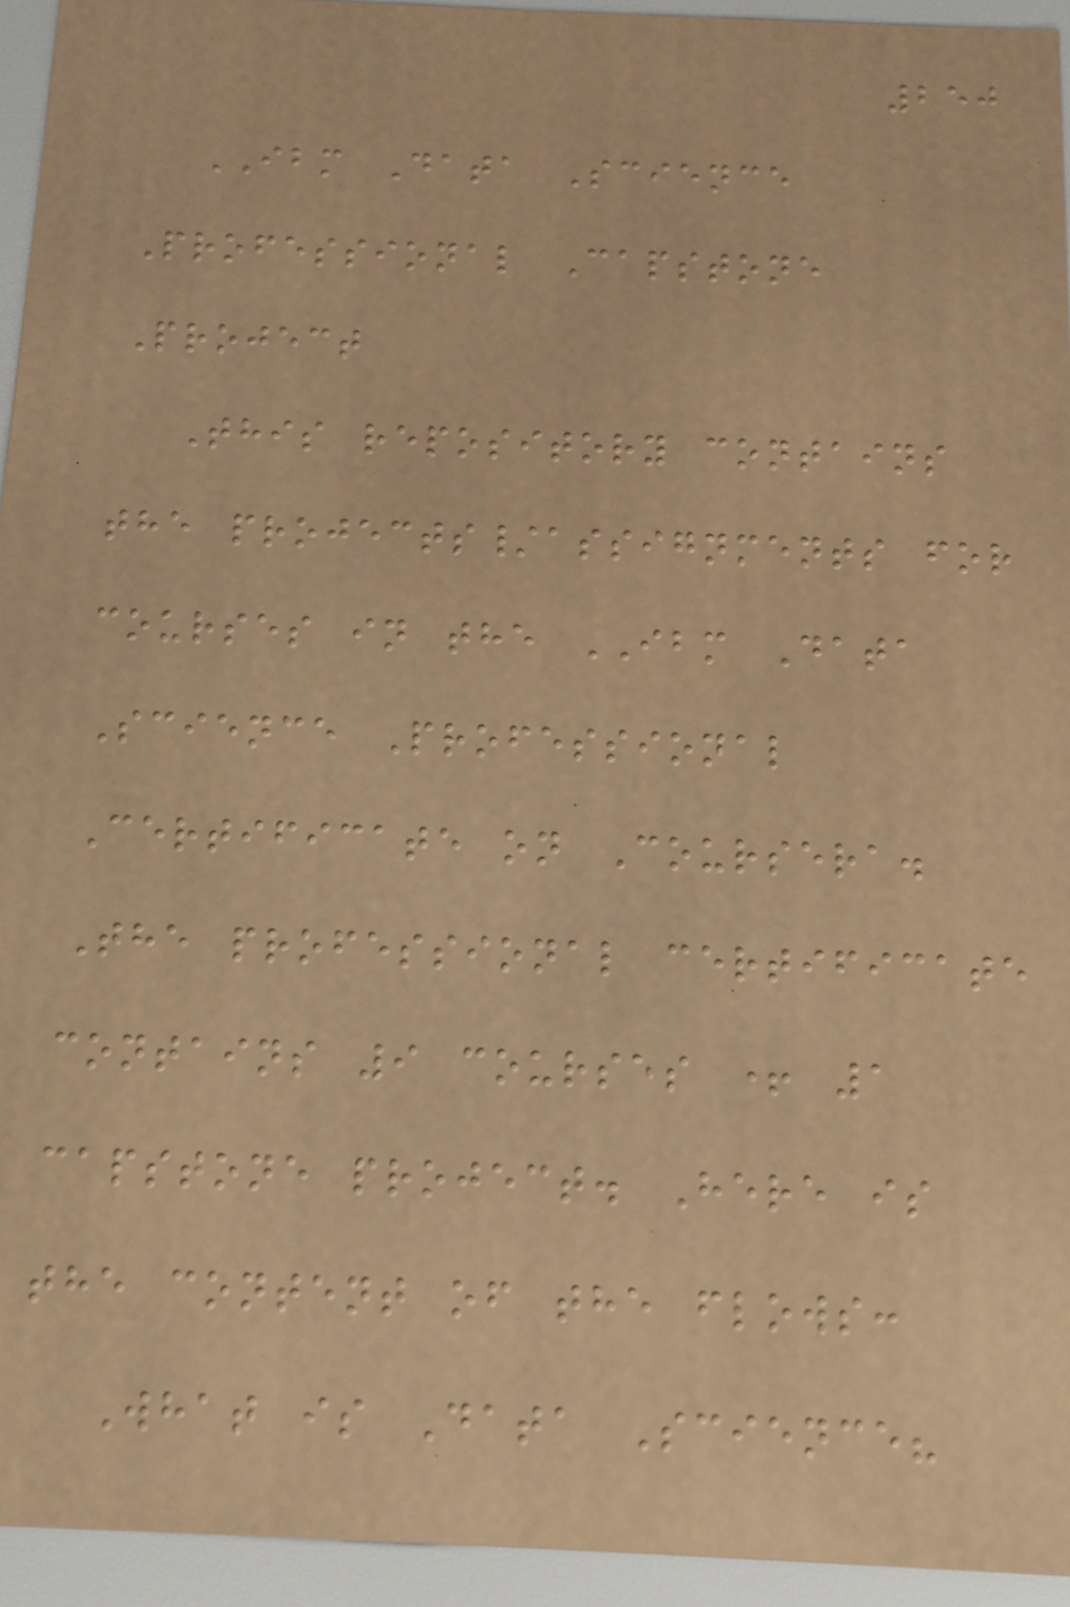250
IBM Data Science
Professional Capstone
Project
This repository contains
the projects/assignments for
courses in the IBM Data
Science Professional
Certificate on Coursera.
The professional certificate
contains 9 courses + 1
capstone project. Here is
the content of the flows:
What is Data Science?
